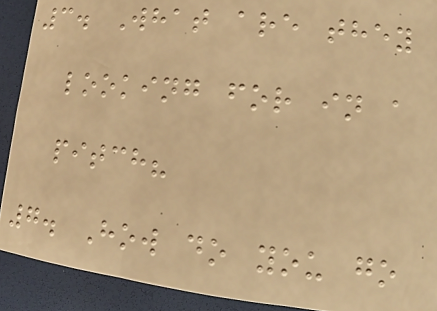3. What are they
looking for in a
pitch?
7. How do you go
